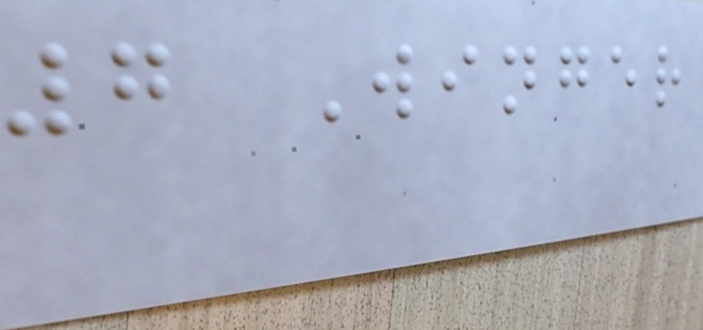7 Winger
